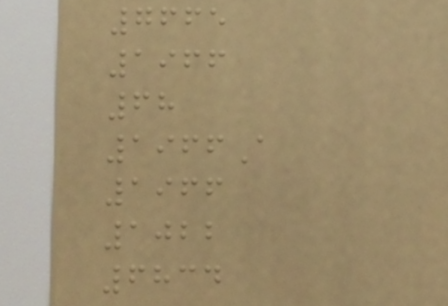7665
1966
68
1966A
1966
1022
6834
